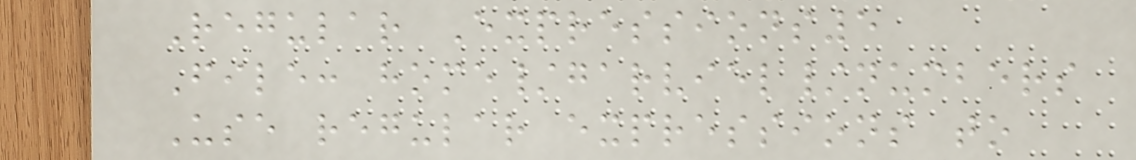Regular Expressions5
File: home/garviel/numbers
Use regular expressions to
